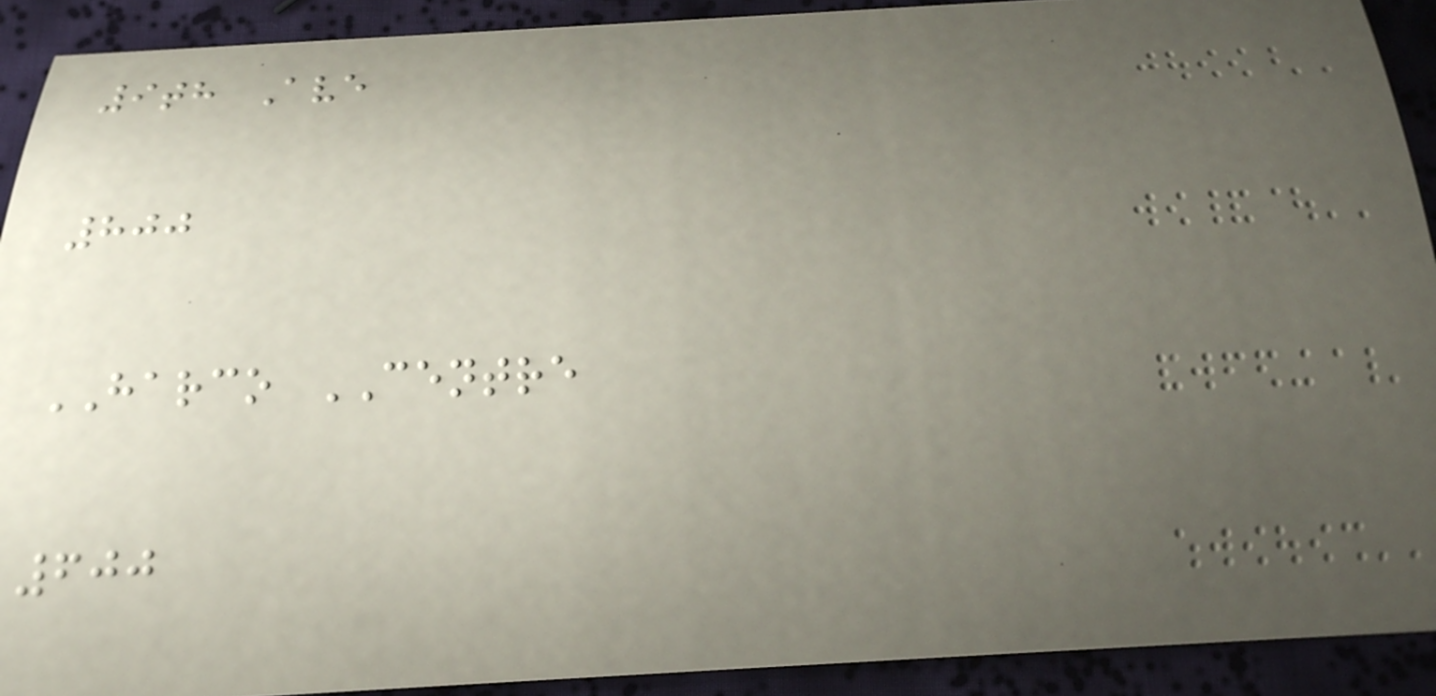9th Ave
800
HARCO CENTRE
600
